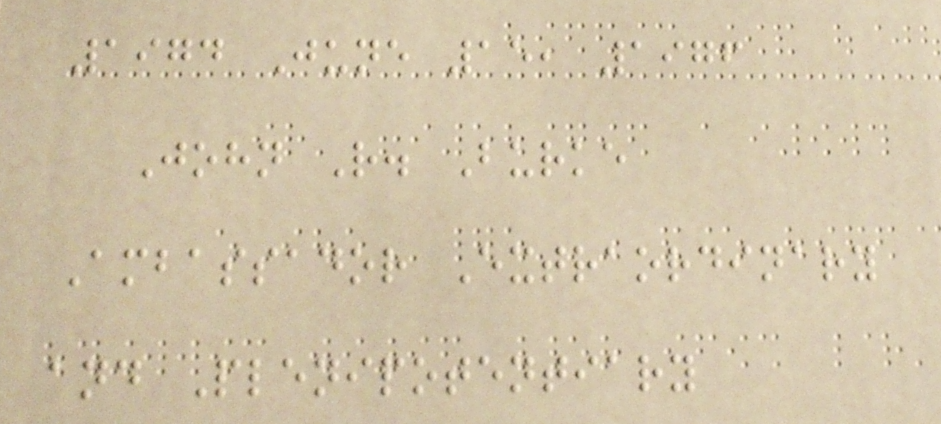1974 June 15, 1976
John R. Burke
Ambassador Extraordinary
and Plenipotentiary
